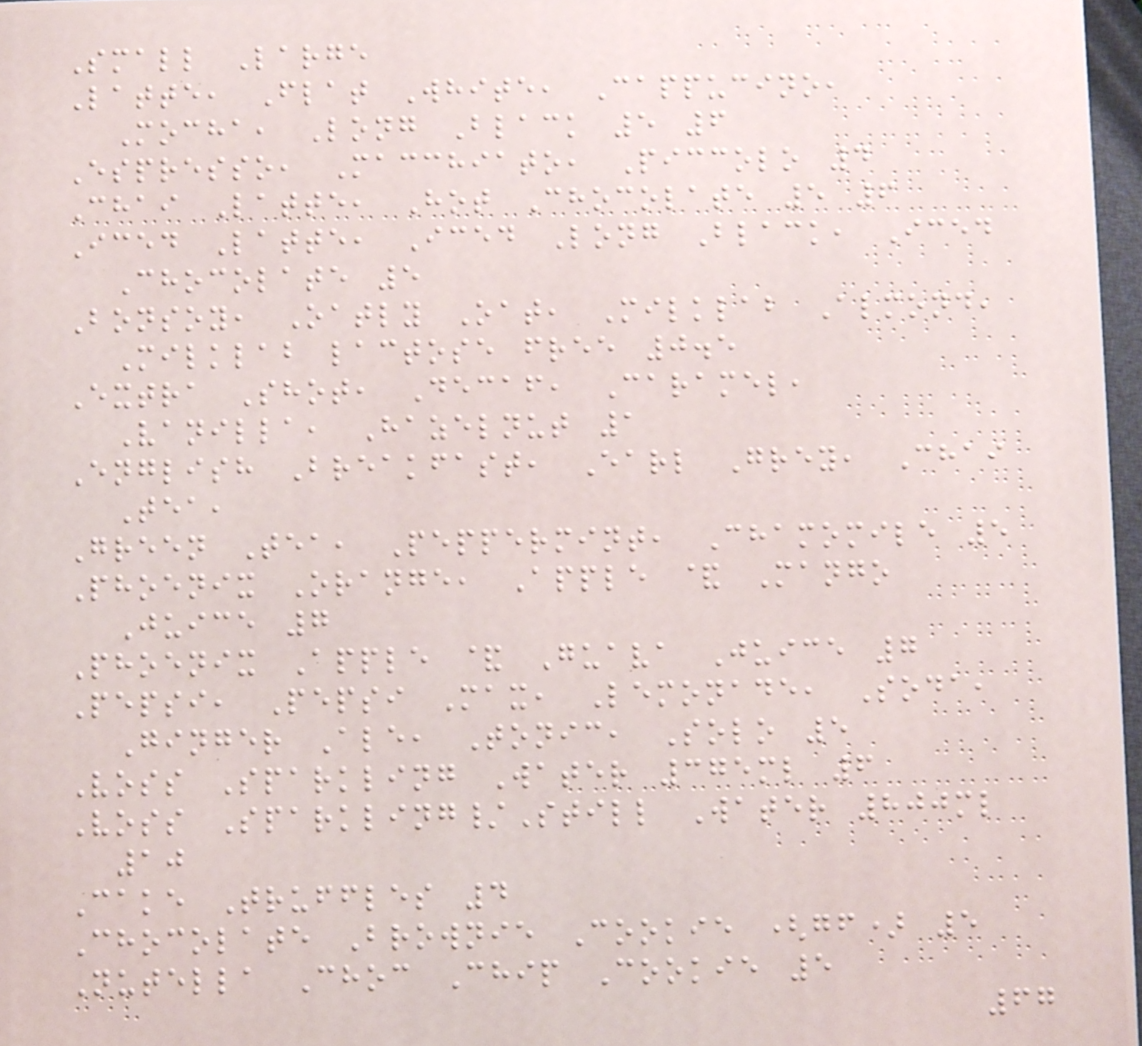Small Large
Latte, Flat White, Cappucino,
Mocha, Long Black 5 6
Espresso, Macchiato, Piccolo 4
Chai Latte, Hot Chocolate 5 6
Iced Latte, Iced Long Black, Iced
Chocolate 5
Bonsoy, Oatly Oat, Milklab Almond,
Milklab lactose free 0.5
Extra Shot, Decaf, Caramel,
Vanilla, Hazelnut 1
English Breakfast, Earl Grey, Chai
Tea,
Green Tea, Peppermint, Chamomile 5
Phoenix Orange, Apple & Mango
Juice 7
Phoenix Apple & Guava Juice 7
Pepsi, Pepsi Max, Lemonade, Soda,
Ginger Ale, Tonic, Solo 5
Voss Sparkling Water 375ml 6
Voss Sparkling/Still Water 800ml
10
Cake Truffles 4
Chocolate Brownie Cookie (gf) 5
Nutella Choc Chip Cookie 5
67
